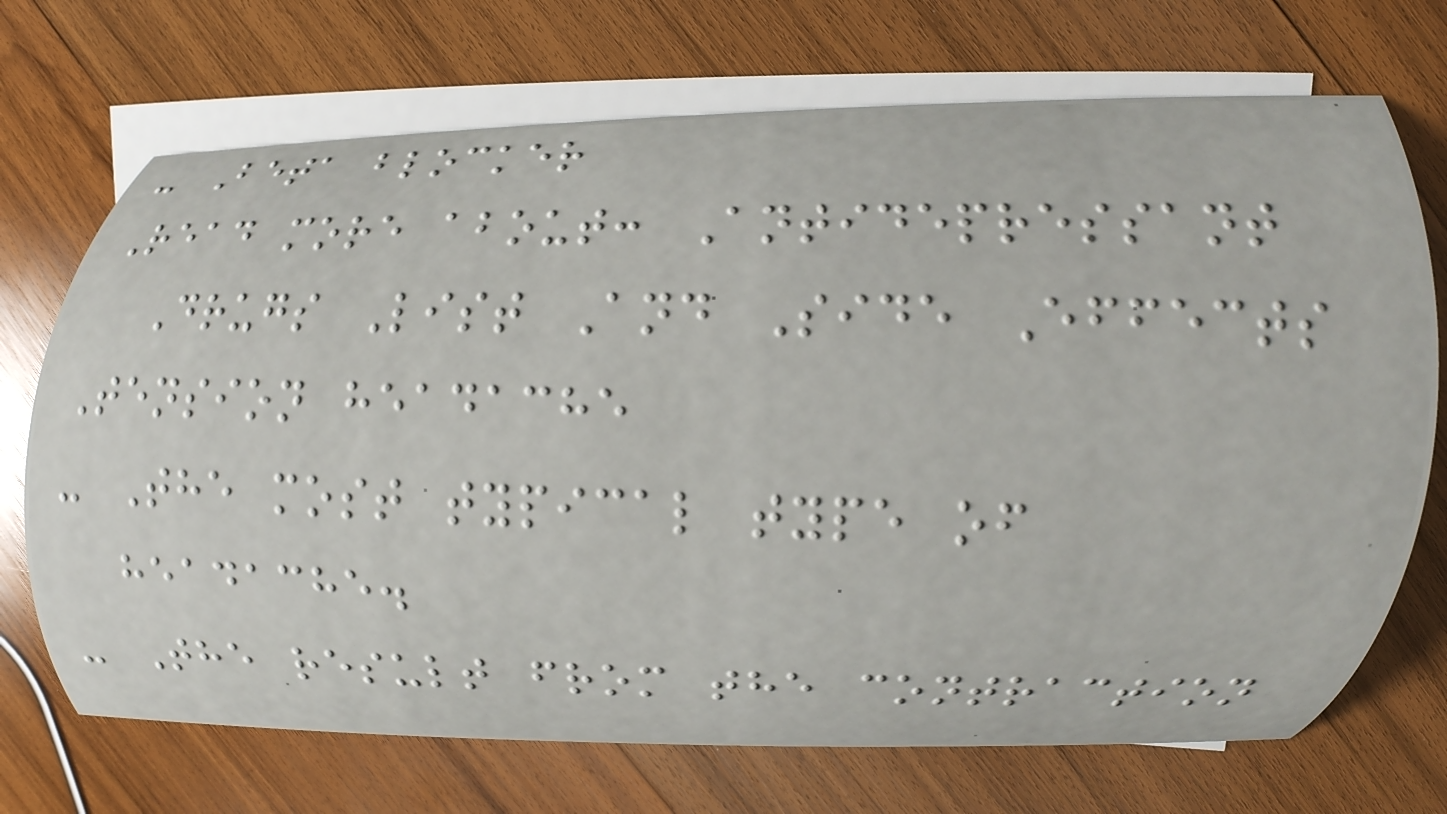- Beta blocker
Read more about: Antidepressant
Drugs List And Side Effects
Tension headache
- The most typical type of
headache.
- The result from the contraction
